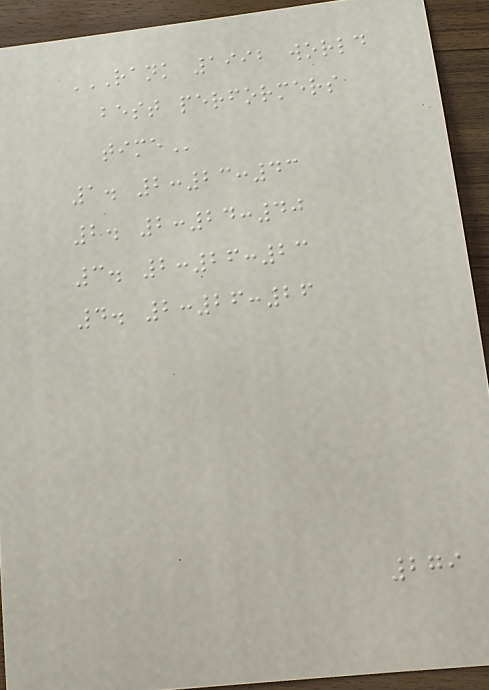RANK 1992 WORLD
BEST PERFORMERS
TIME
1. 2:23:43
2. 2:24:40
3. 2:26:23
4. 2:26:26
279
